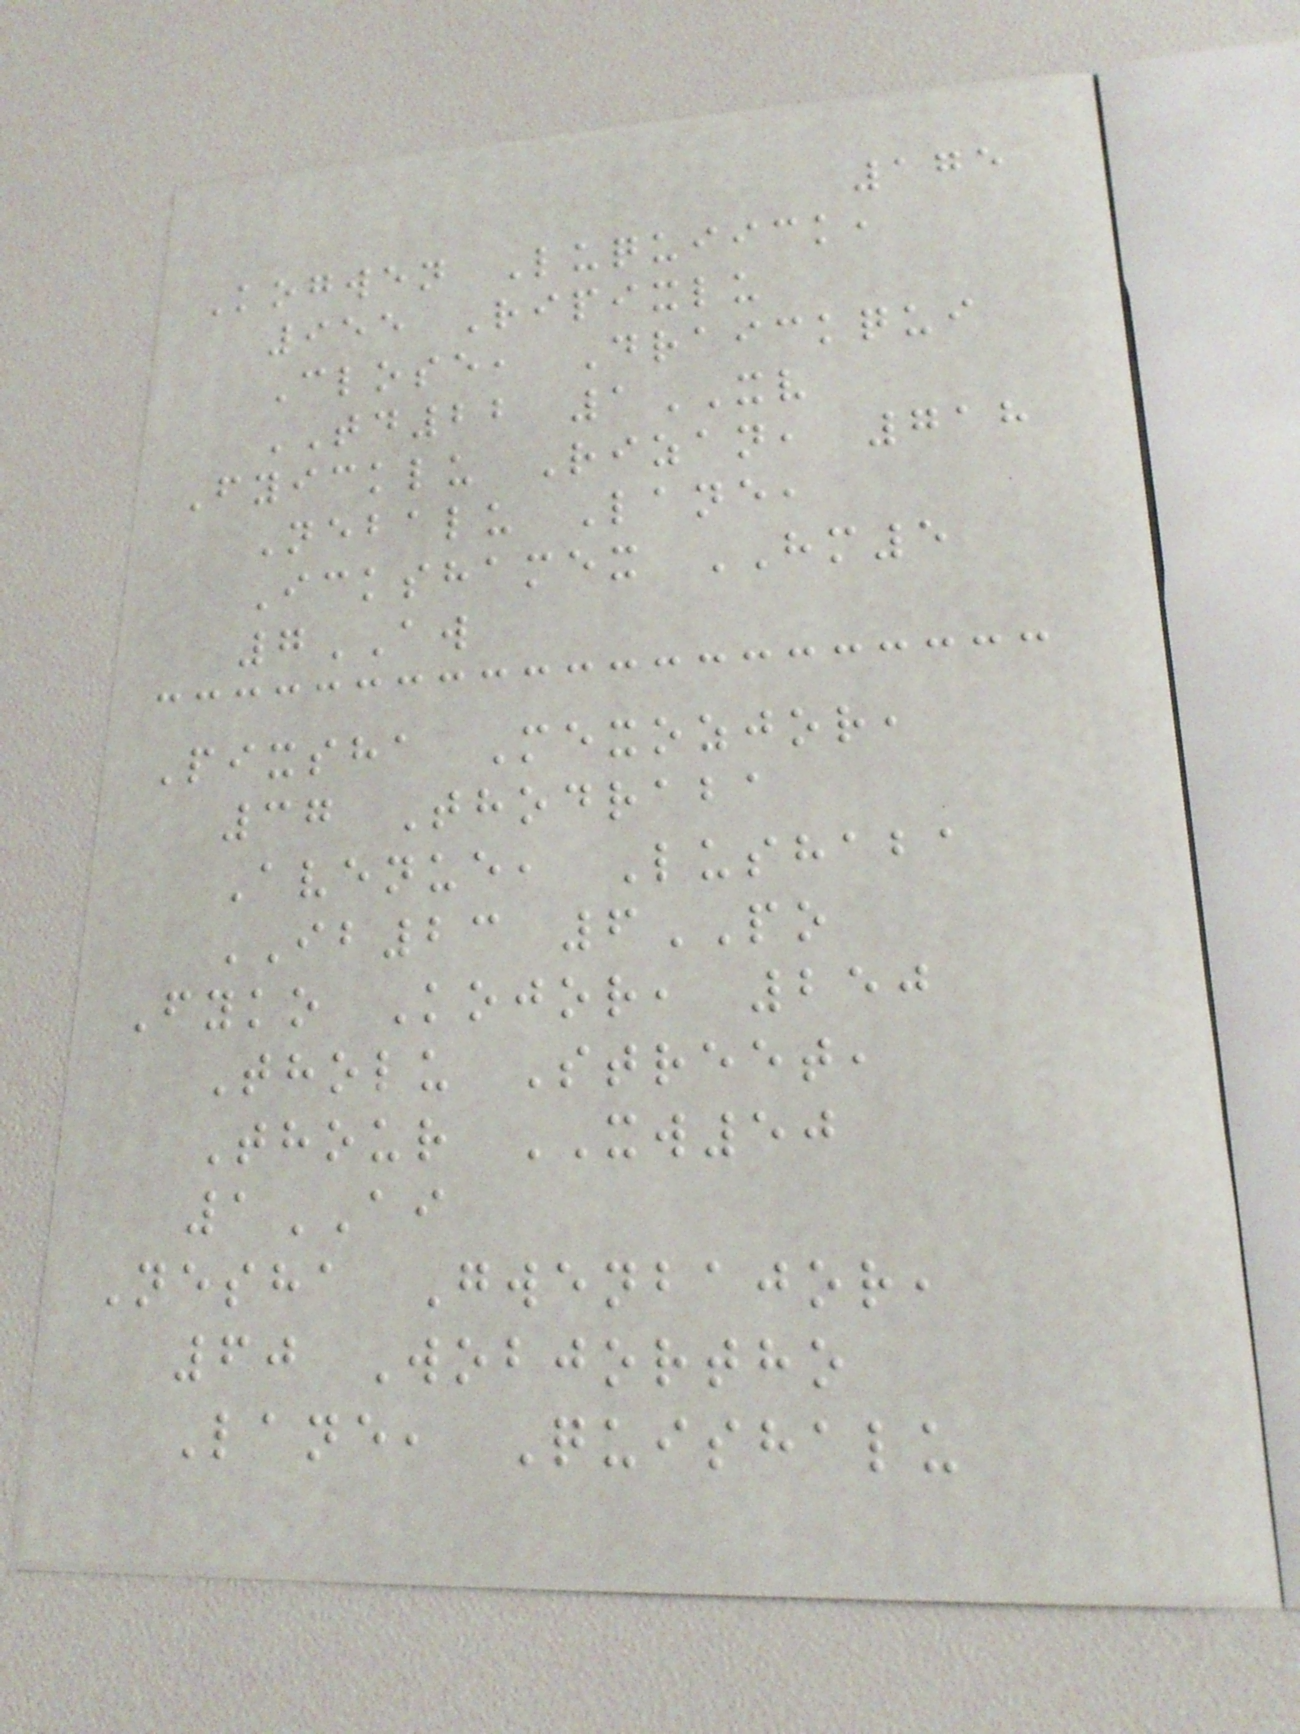175
Kogwen Luquiick,
955 Ripixlu
Close, Draickqui
TD22 1XV
Fyicklu Rizan, 718
Nebalu Lane,
Ickshamex HM5
7AW
Pixsha Mexozjor,
37 Thodraba
Avenue, Lushaba
IB23 6PO
Fyko Kojor, 250
Tholu Street,
Thour XW50
1AI
Nesha Gwenbajor,
60 Wobjortho
Lane, Quishalu
